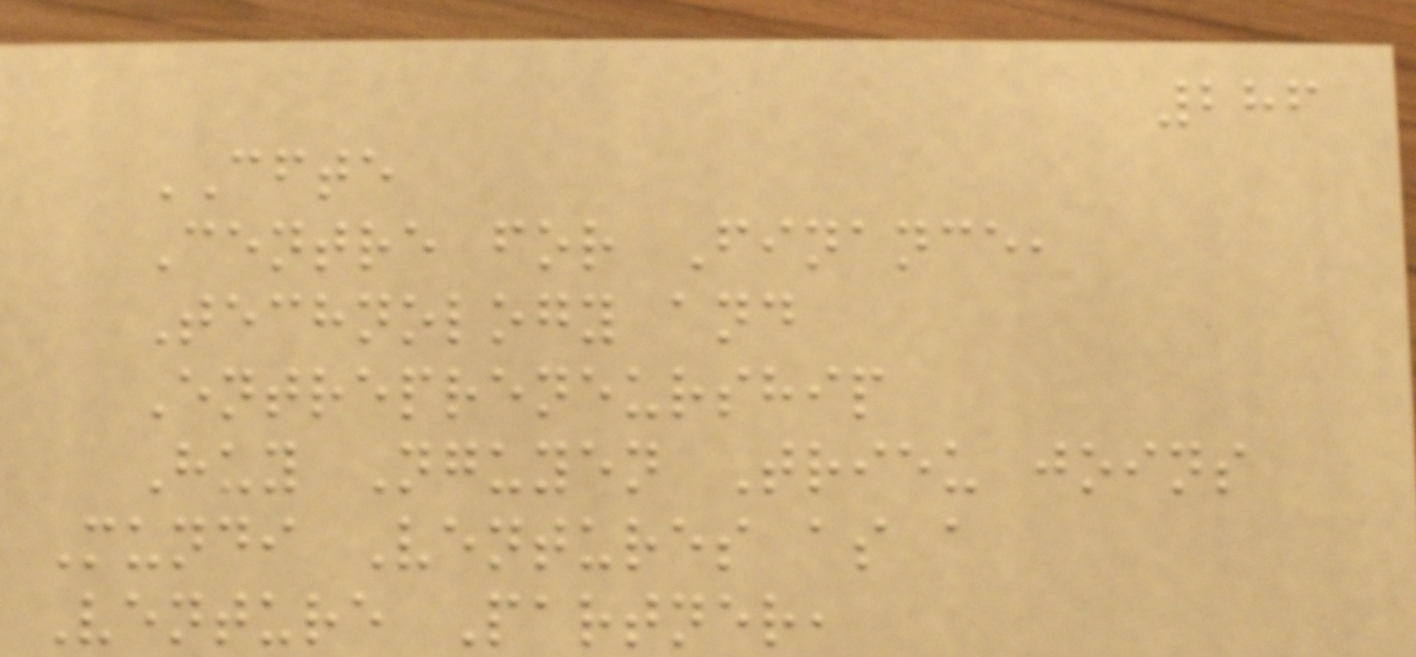286
CFTE
Centre for Finance,
Technology and
Entrepreneurship
Huy Nguyen Trieu joins
Mundi Ventures as a
Venture Partner,
